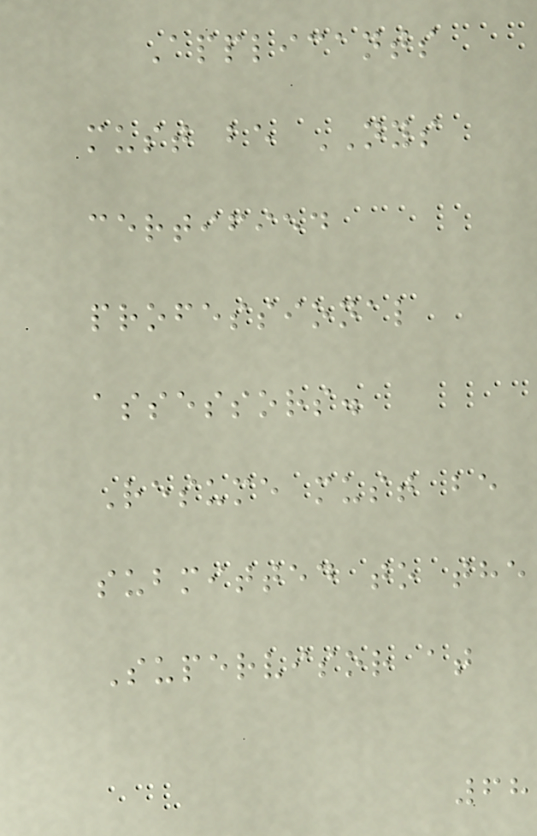Applicants
must be NYS
certified
professional
assessors.
Resume must be
submitted to the
Supervisor at
68
